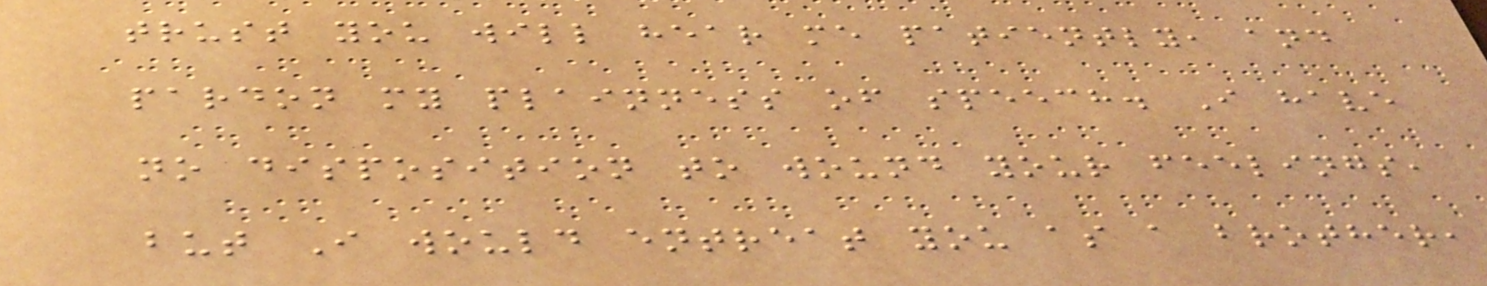trust you will hear me patiently, and
pardon my plainness of speech. I have
no disposition to wound your feelings,
but I would entreat you as a brother,
